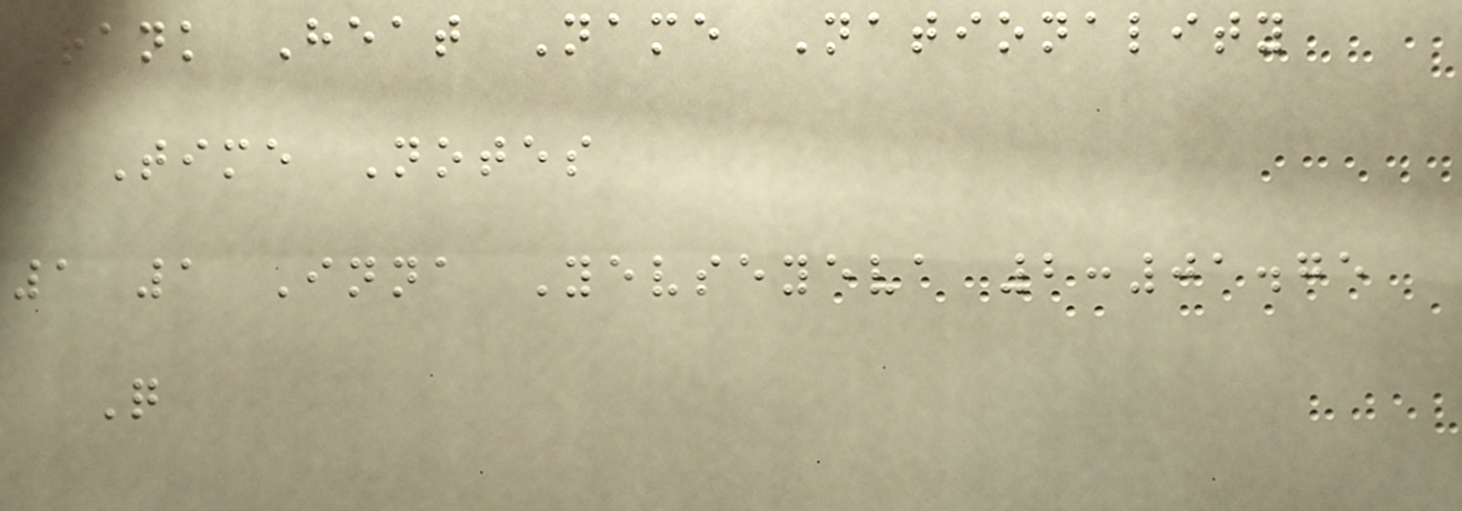Rank Heat Name Nationality
Time Notes
1 1 Inna Yevseyeva 2:01.75
Q
